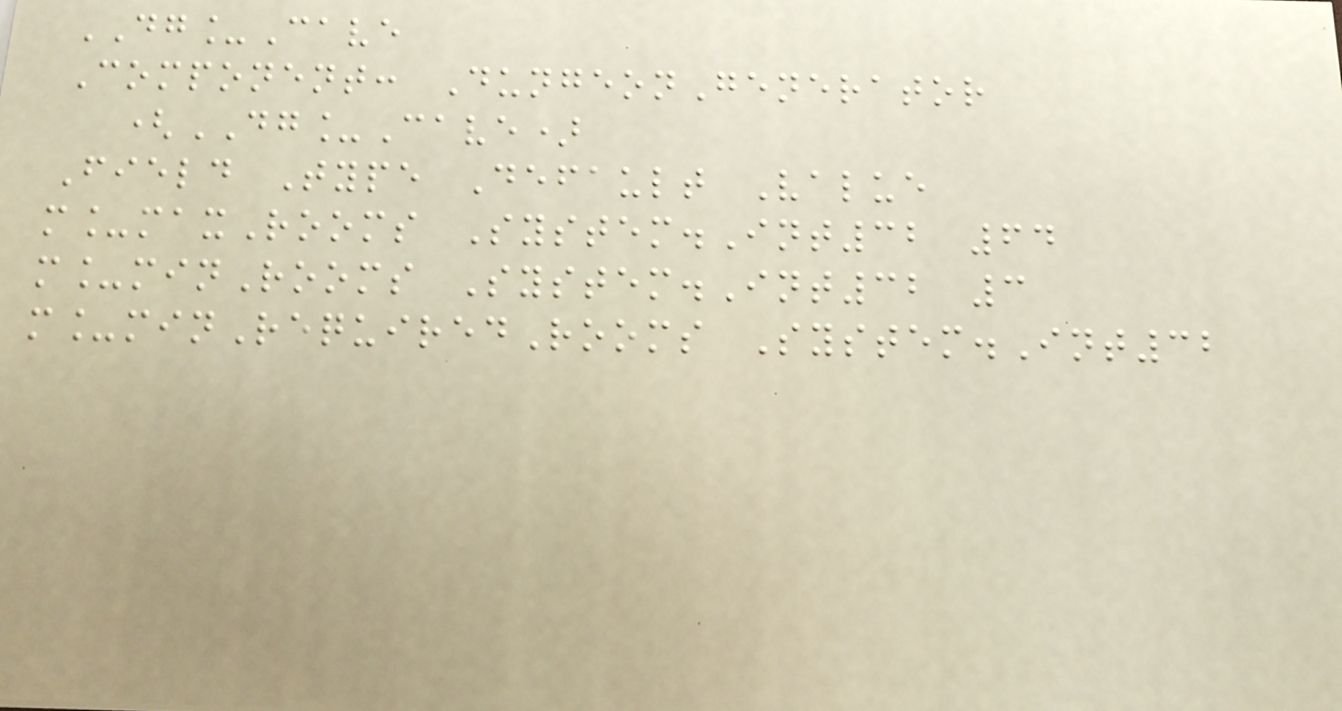DG_Cave
Component: DungeonGenerator
(DG_Cave)
Field Type Default Value
m_maxRooms System.Int32 64
m_minRooms System.Int32 3
m_minRequiredRooms System.Int32
